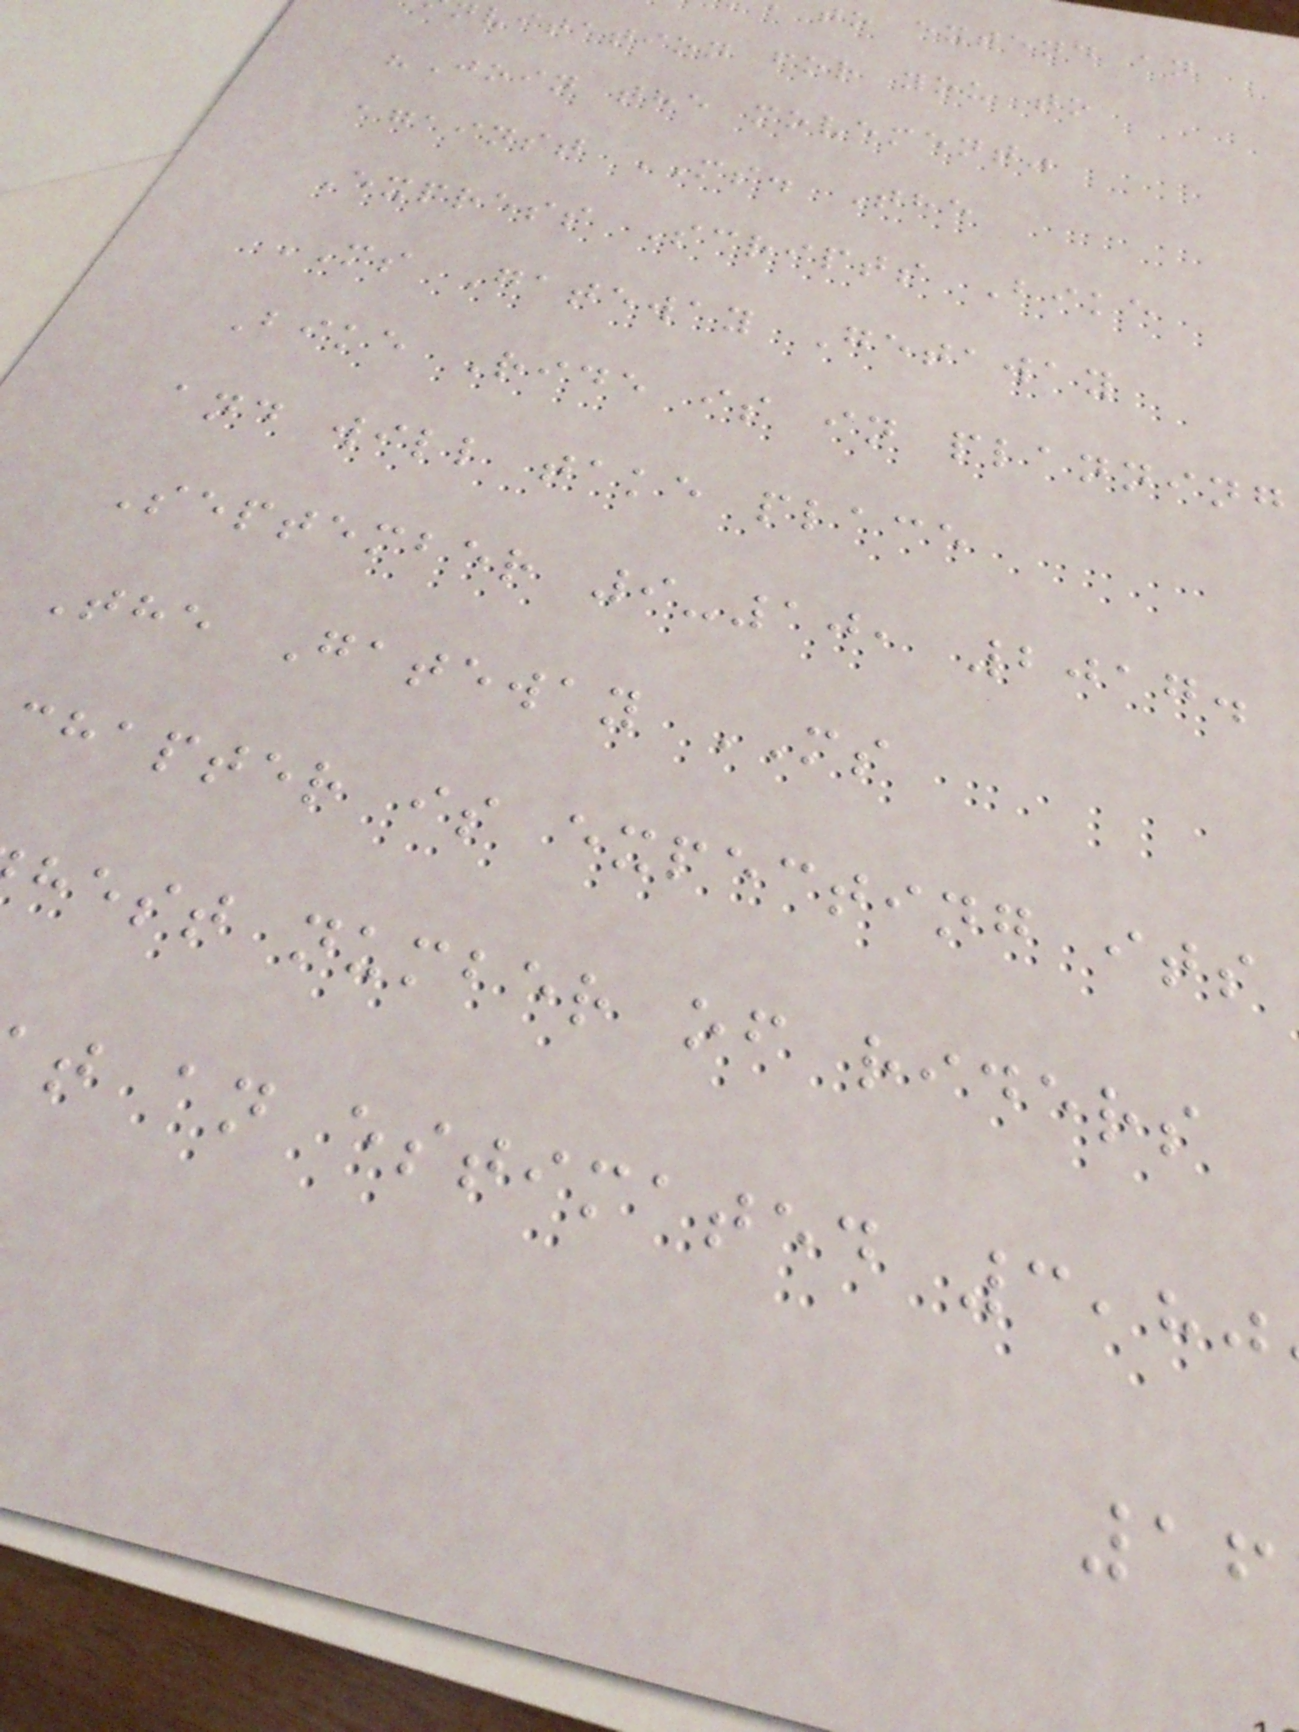to extend an
vitation for you to
"Join the movement"
against MS. The
Express Scripts Bike
MS Gateway Getaway
Bike Ride is in planning
and will take place
September 9-10, 2017.
The Gateway MS
chapter is expecting its
hest number of riders
t an estimated 3,80
